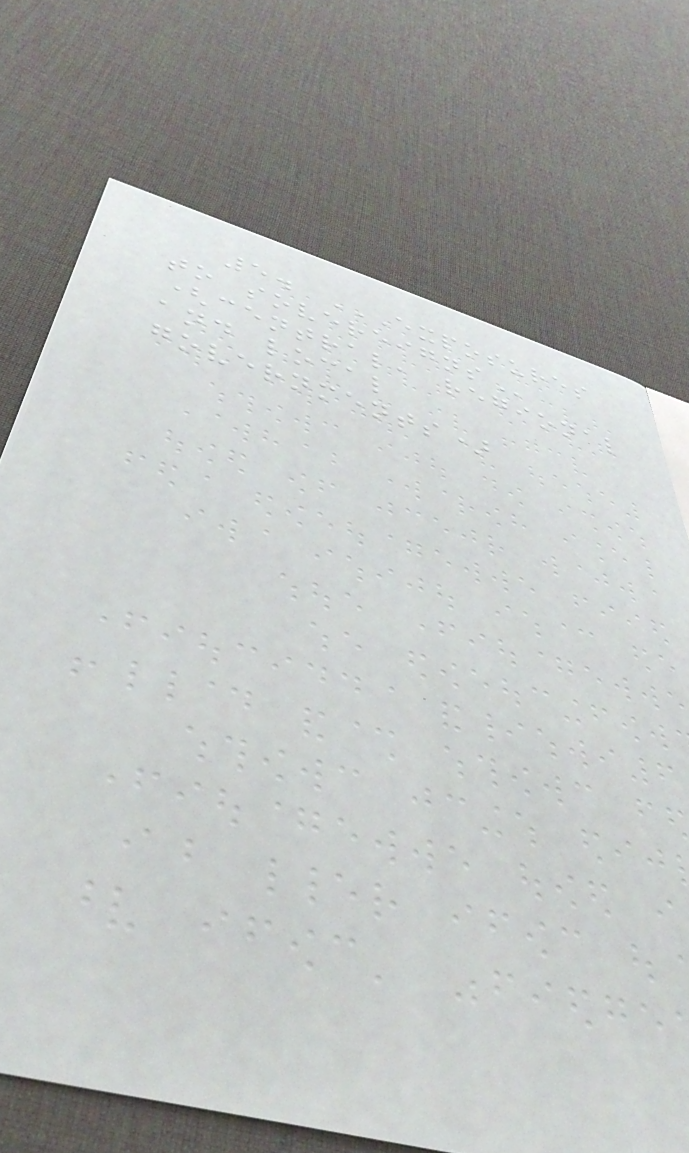5. EXPOSURES
TO SOVEREIGNS
(central, regional
and local
governments)
